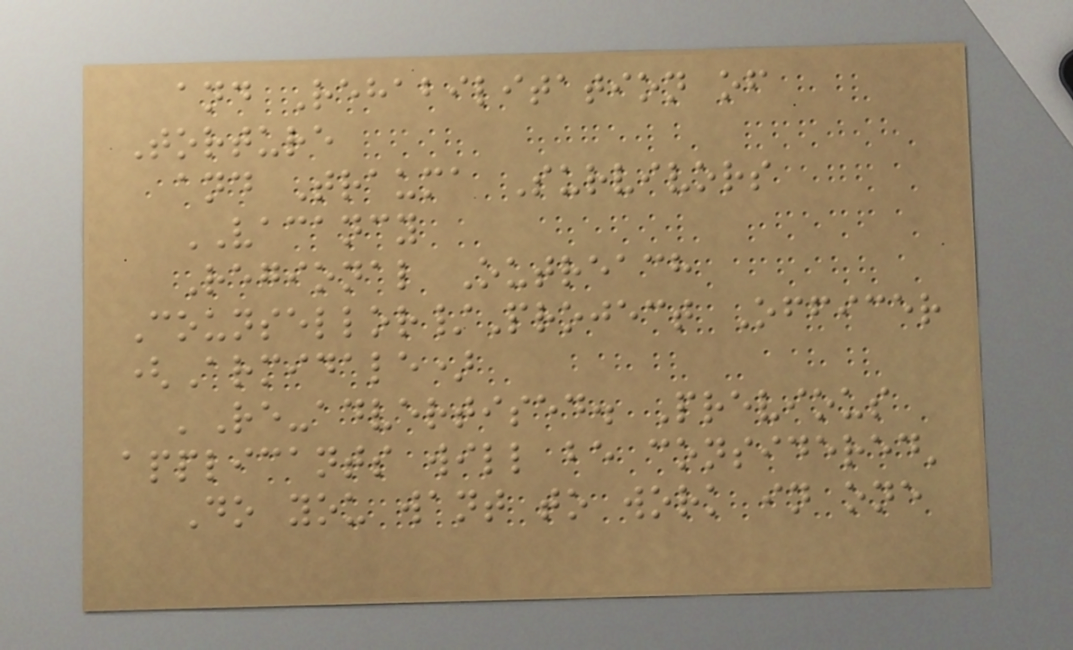and Rehabilitation of
Torture
and Trauma Survivors
VACANCY
Regional Outreach
Counsellor/Project Officer
(Armidale)
'Re-advertised. Previous
applicants will be considered'
Do you want to work in one
